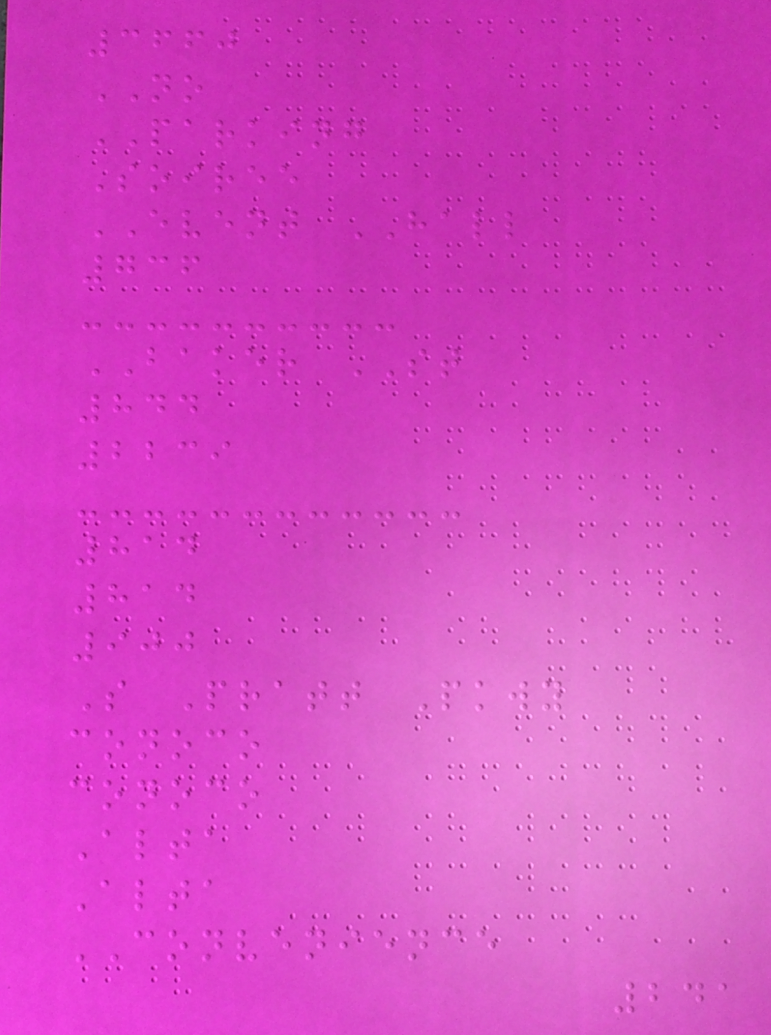3660
NO
PARKING
Soiree
EVENT HALL
736
BAKER ST
844
2239
814
814
900
S Pratt Pkwy
conoco
conoco
Alta
Alta
CONVENIENCE
241
